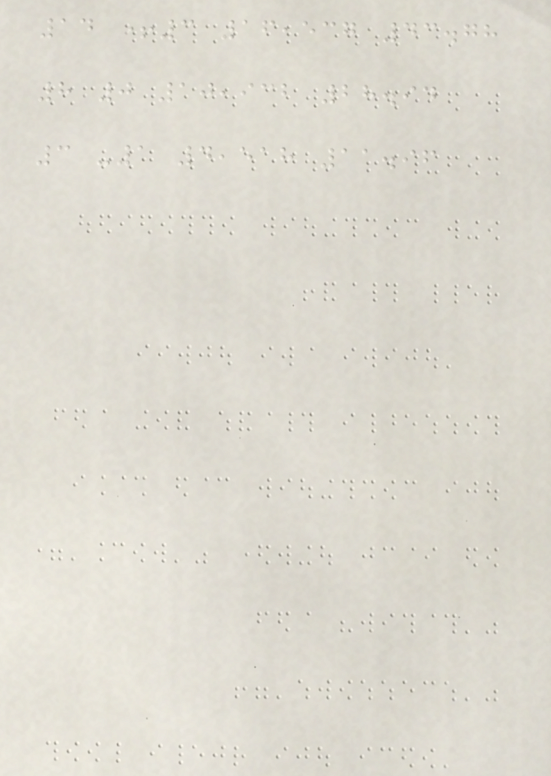14 +3 16,537 43.78
8 0 10,932 28.94
3 -1 4,518 11.96
